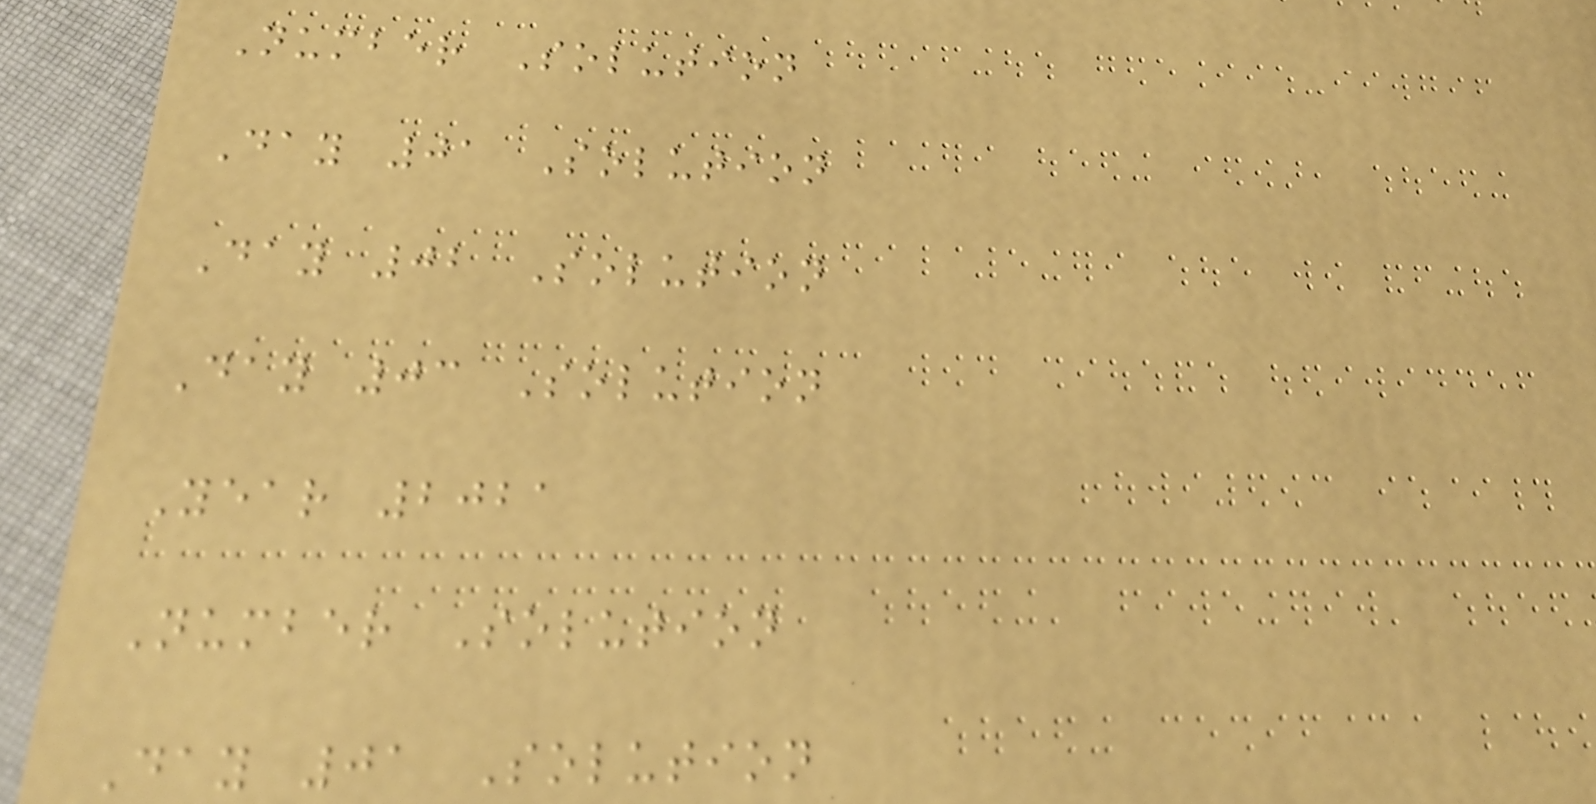Number Solution
Day 01 Solution
Day 02 Solution
Day 03 Solution
Year 2021
Number Solution
Day 01 Solution
